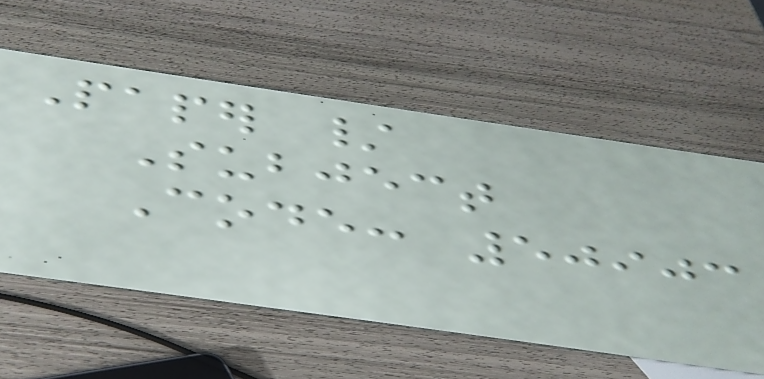Paper /
Subject
Code: 50903
